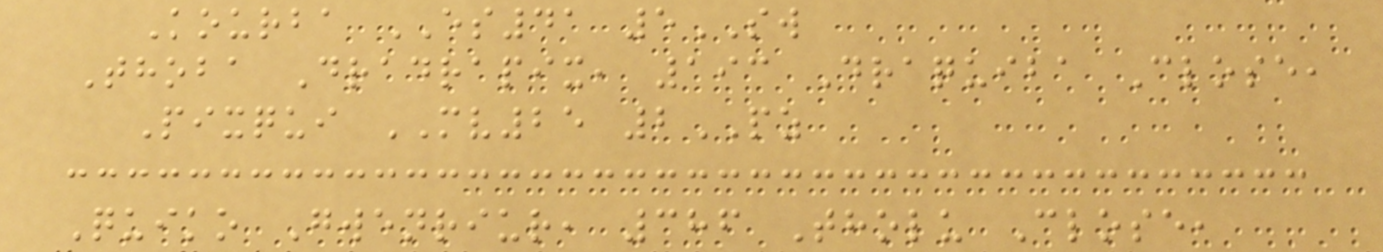Kourba ES41 5SW
Thoba Dradrapix, 193 Draquiba Close,
Pixqui MV25 2PZ
Quiko Gwenriur, 386 Tholu Close,
